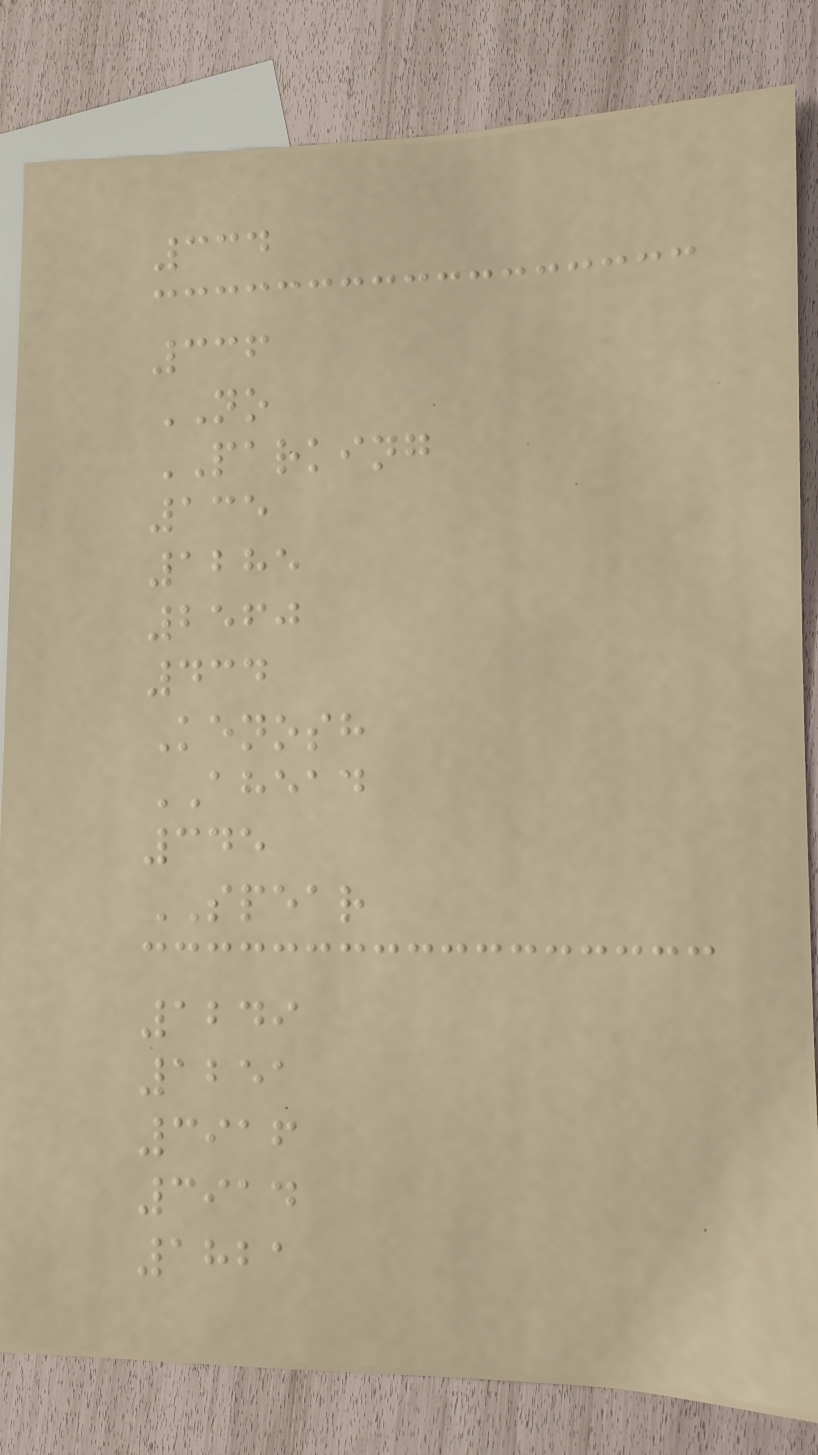334
336
NO
PARKING
135
1285
2560
434
Kenosh
AHEAD
345
SPEAR
1249
1251
3916
3914
1821
